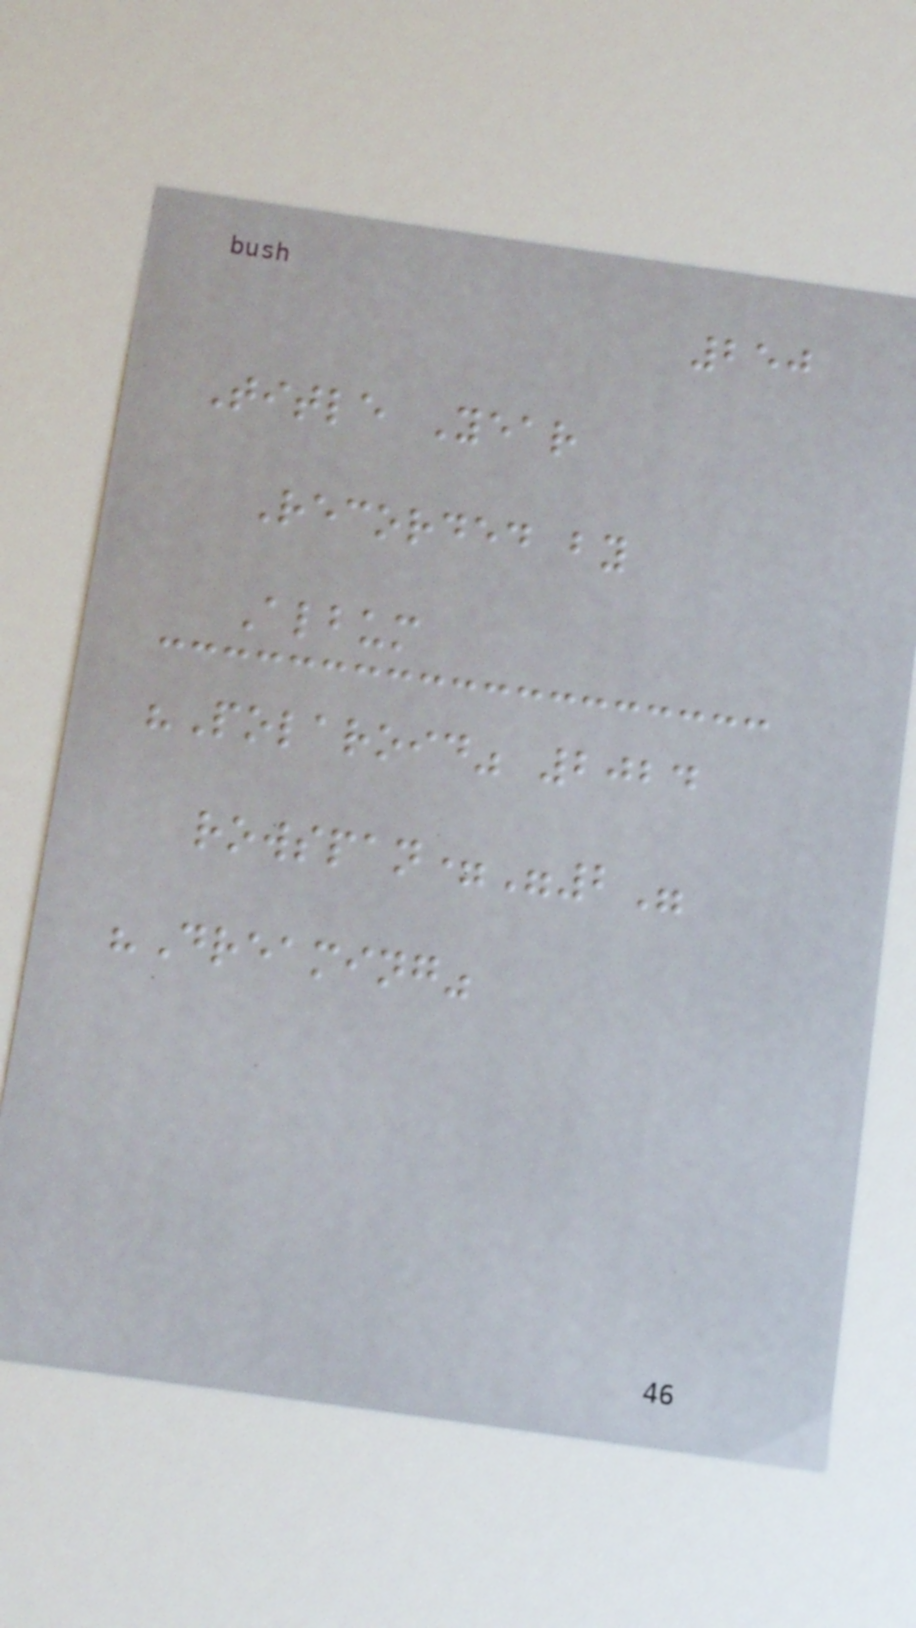250
Title Year
Recorded by
Album
"Polaroid" 2024
rowspan="2"
"Dreaming"
